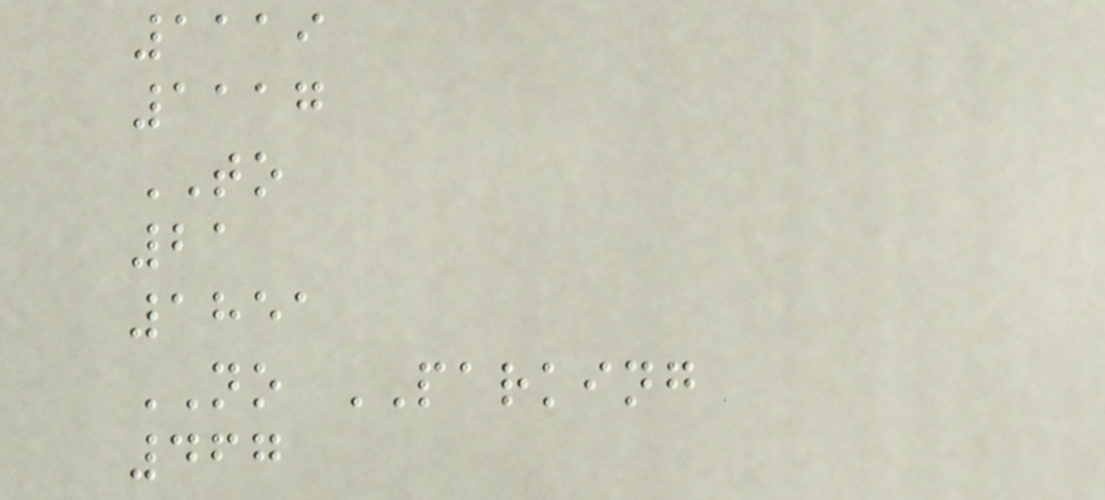1119
1117
TO
21
1851
NO PARKING
467
